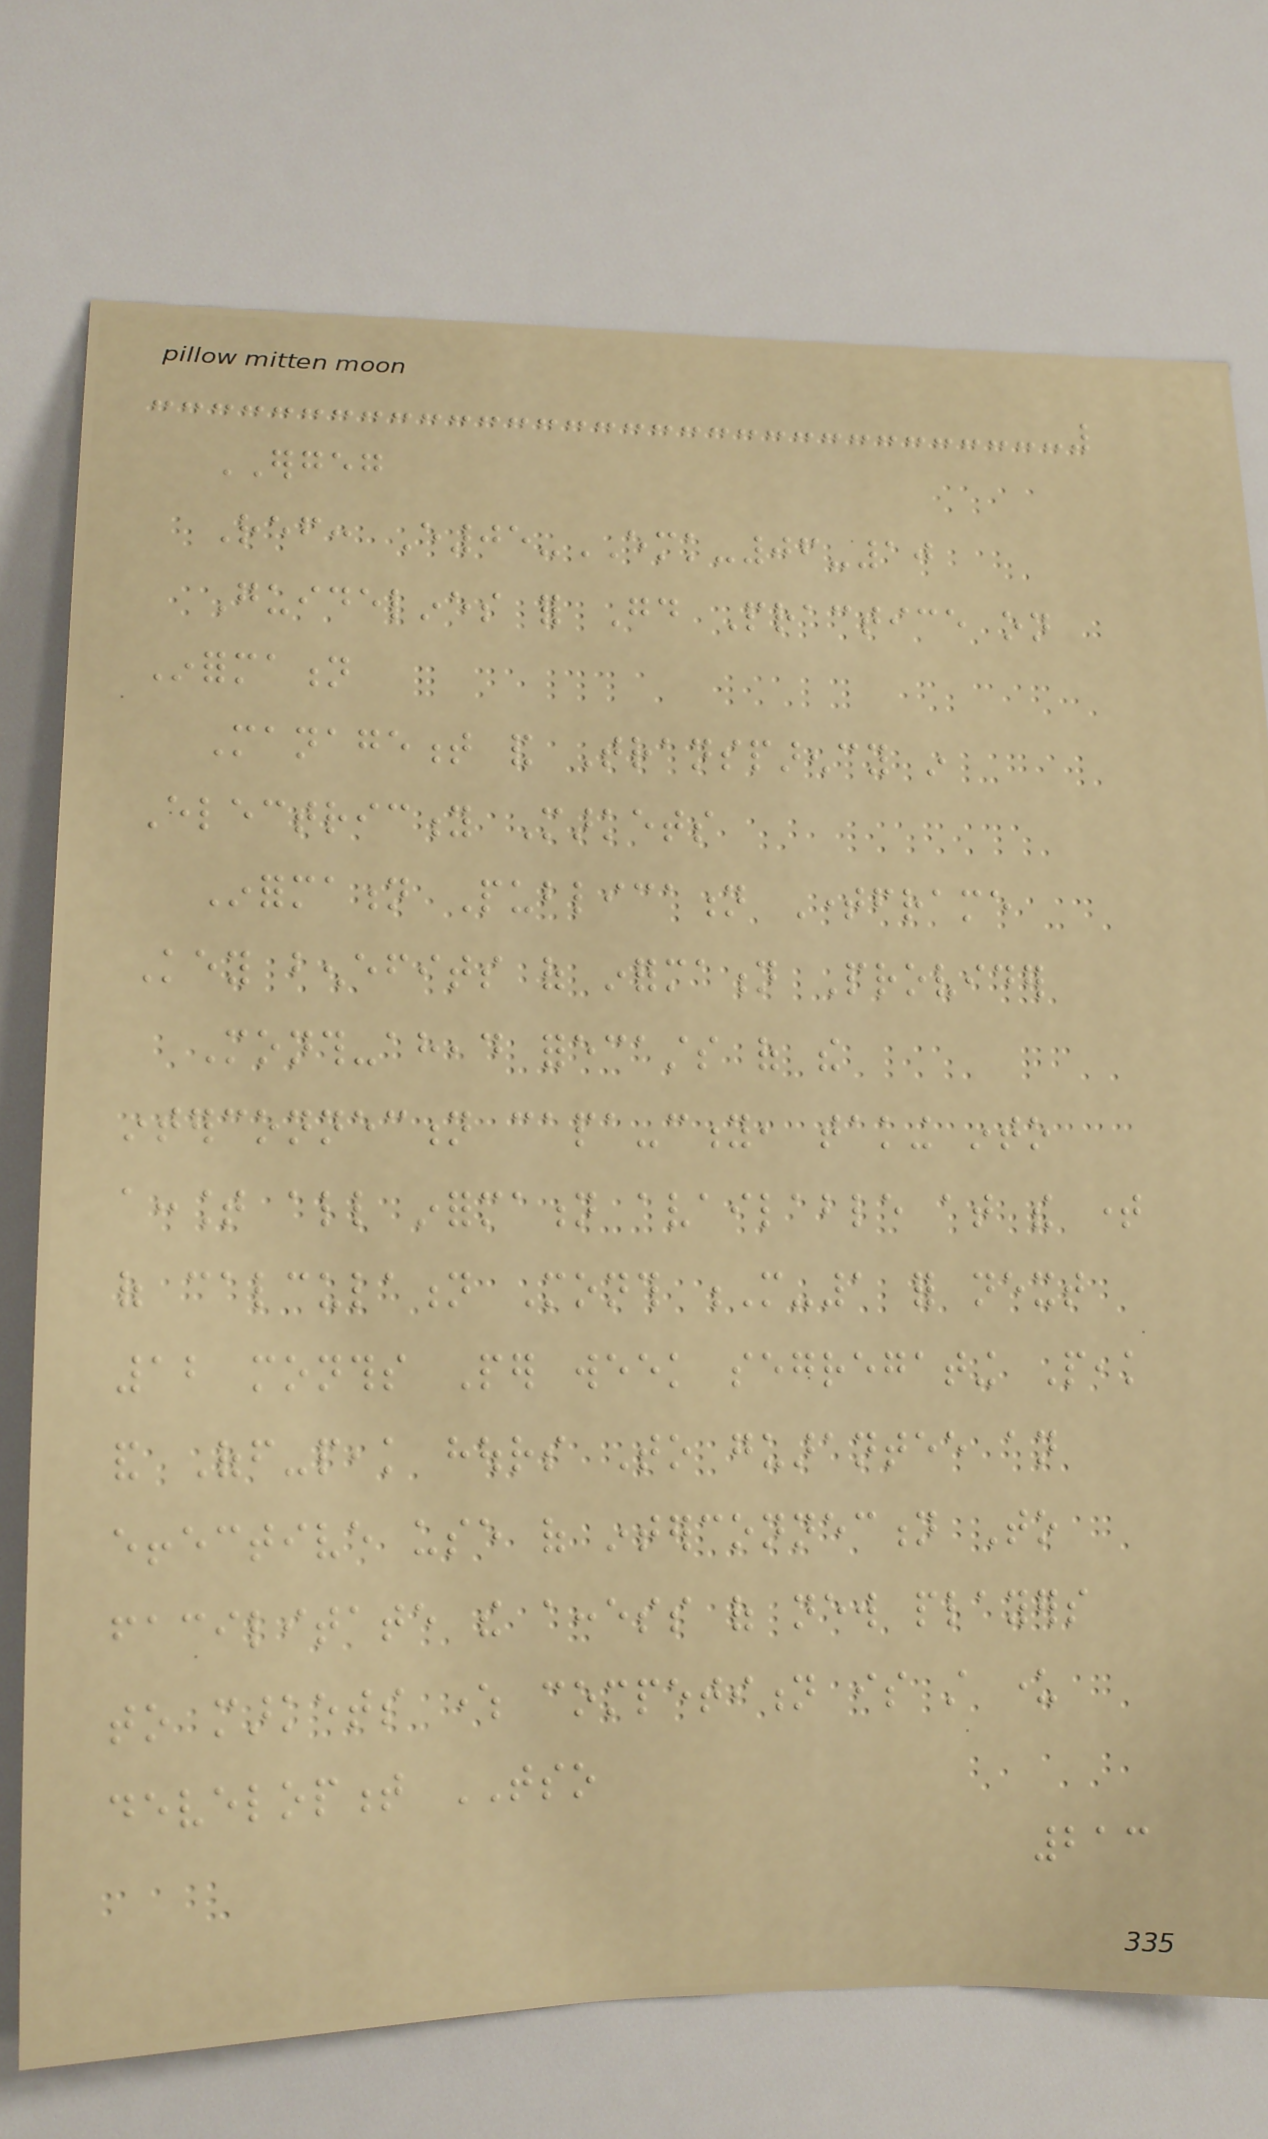ERGEG
Ref: E05-EMK-06-10
Guidelines for Good Practice on
Information
Management and Transparency in
Electricity Markets
Information Publication Timeframe
Key benefits of information Provider
Month-ahead forecasts of the
interconnection capa-city, taking into
account all information available at the time
of calculation Month M-1 for next
12 months Per week segregating Peak
and Off-peak hours To guarantee an
effective use of interconnection To
facilitate the access of new players
to markets where competition is still under
development TSO
213
